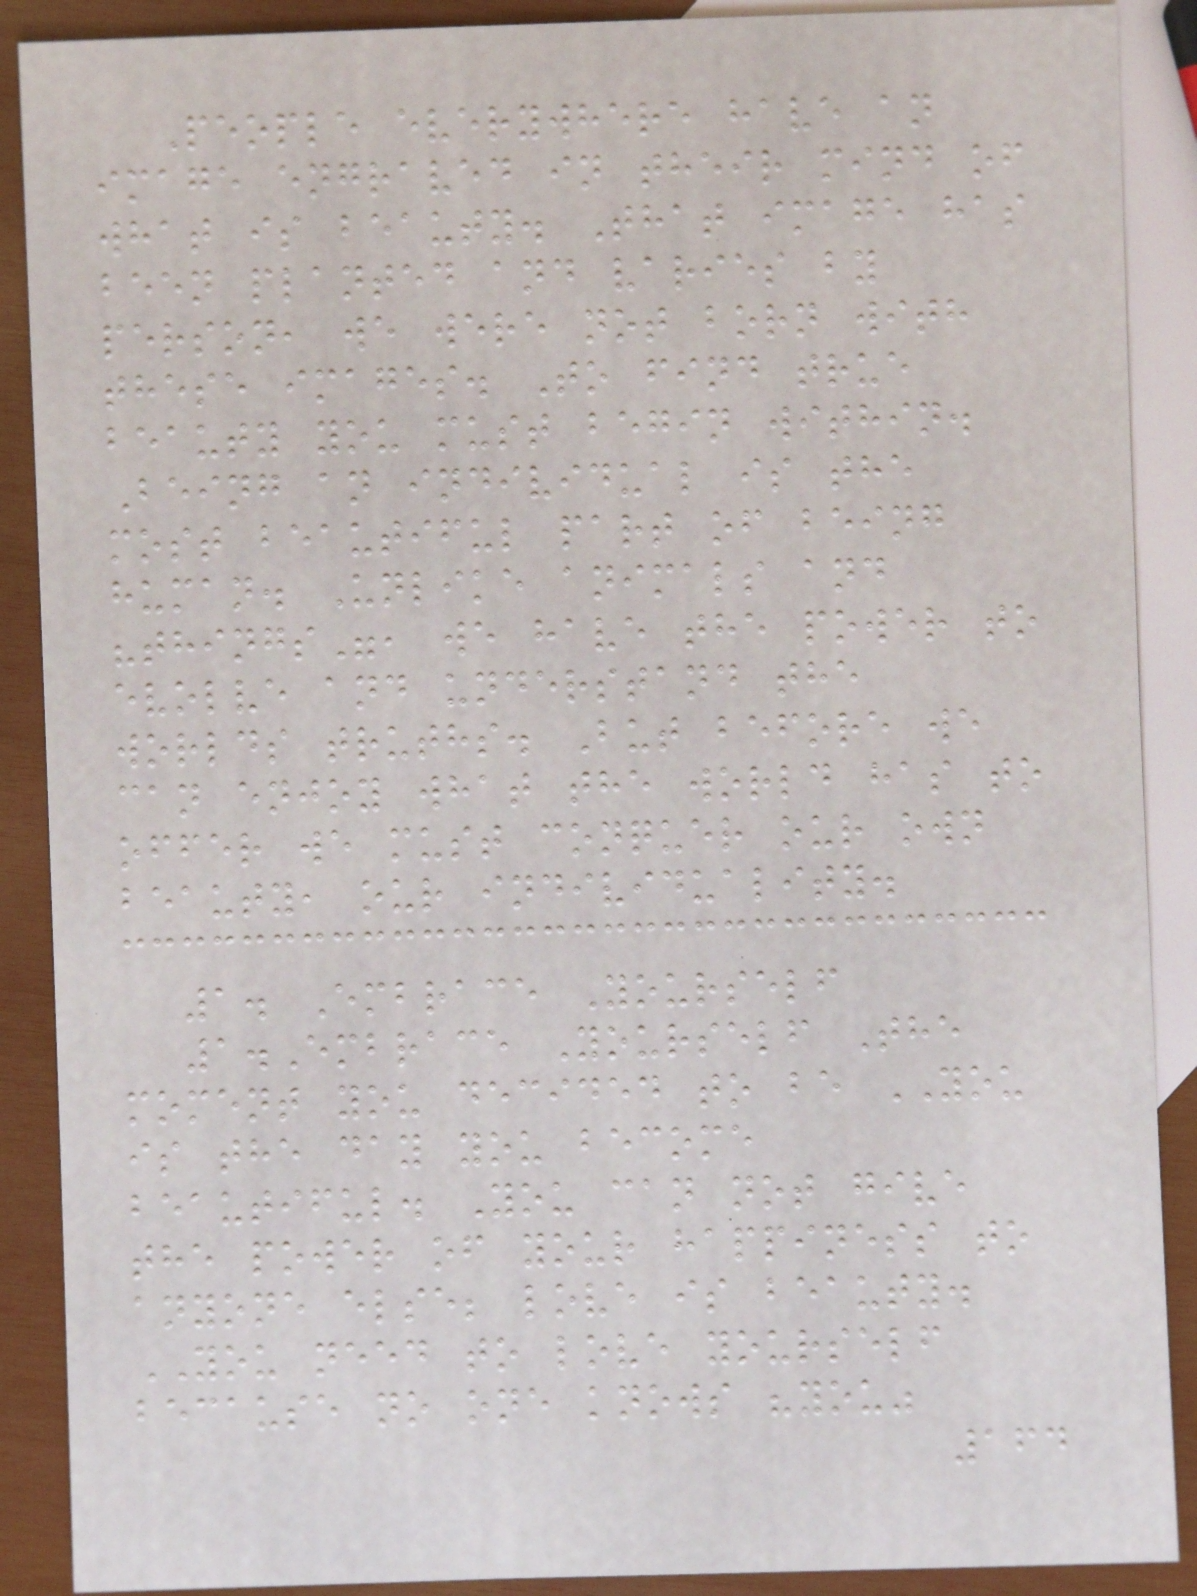People everywhere have an
image engraved in their mind of
what is beauty. That image has
been planted and varies by
person, we were not born with
these images. To find true
beauty you must begin within.
Being an individual is the
most beautiful part of being
human. Unlike animals and
"things", we have the power to
evolve and understand the
worlds truths. But before we
can enjoy what the world has to
offer we must conquer our own
beauty, our individuality.
1. Embrace Yourself
1.Embrace Yourself The
moment you decided to be YOU
is the day you become
beautiful. You can not give
the power of your happiness to
anyone else; love is beauty.
YOU need to love yourself
because no one knows "you"
164
